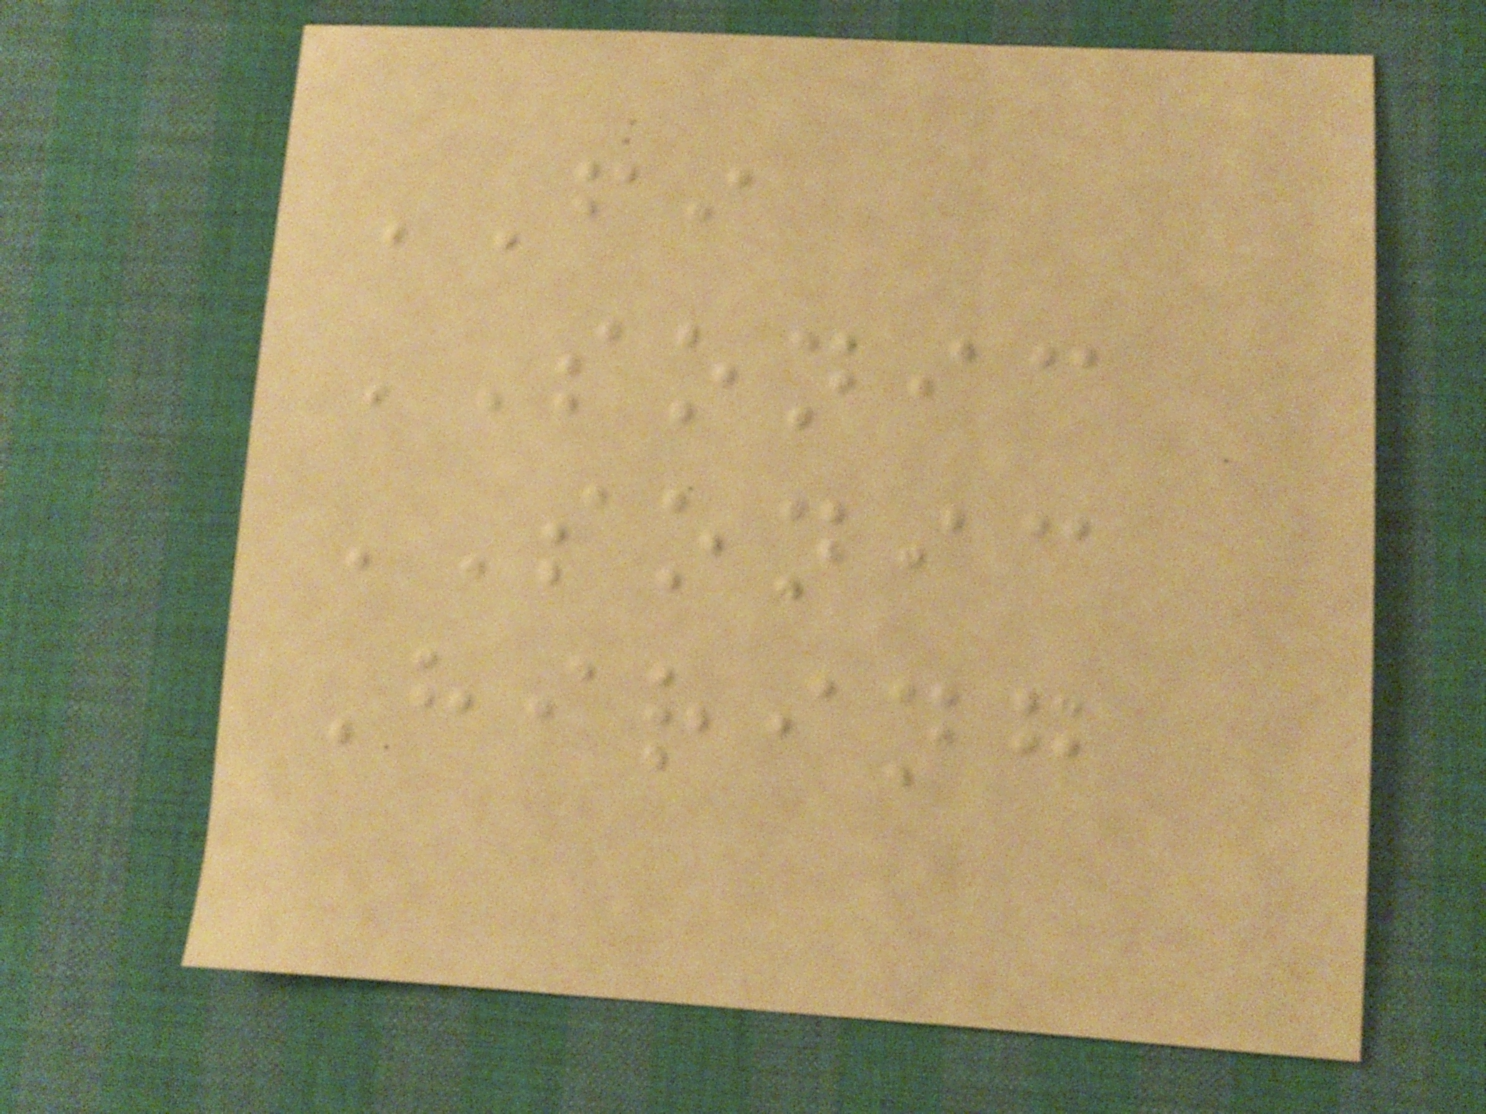FI
SONIC
SONIC
Hiring
